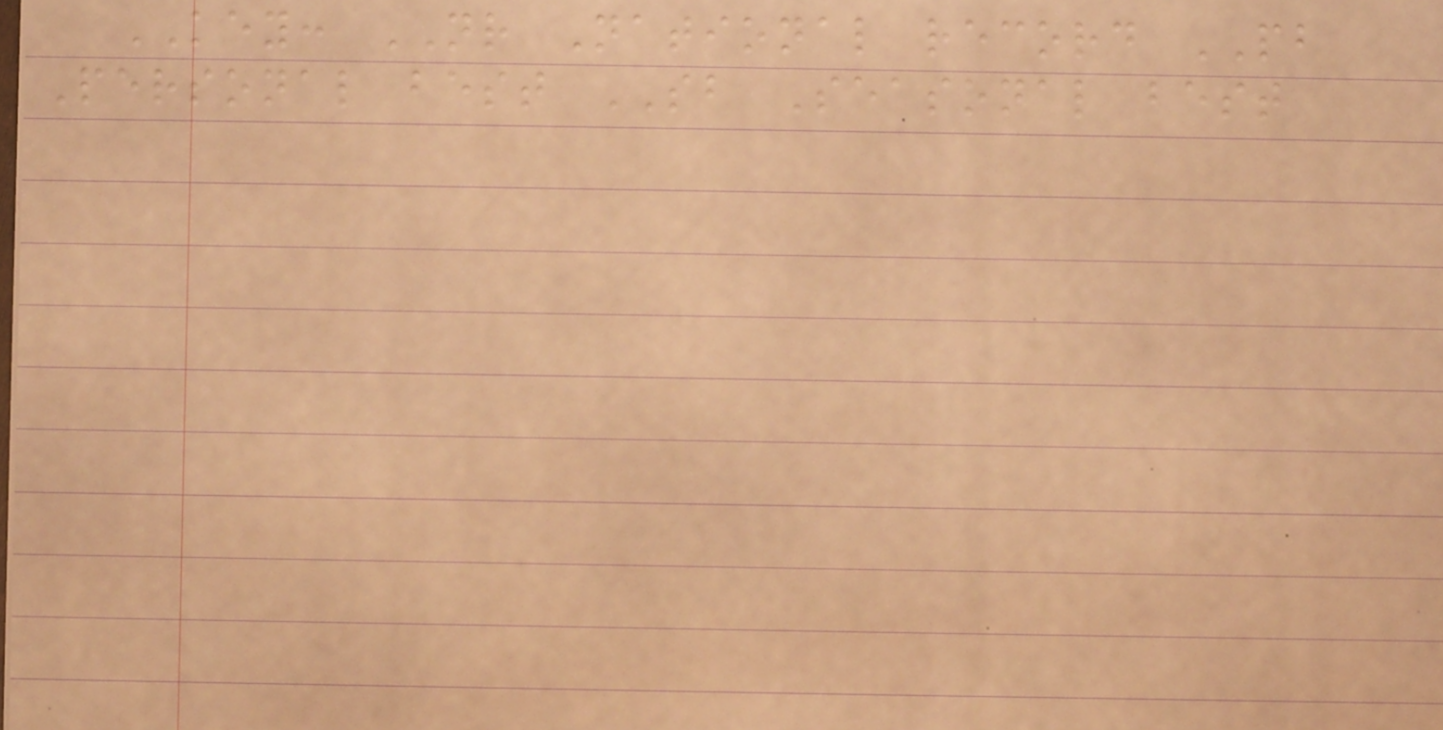KEY: NR National record PB
Personal best SB Seasonal best
